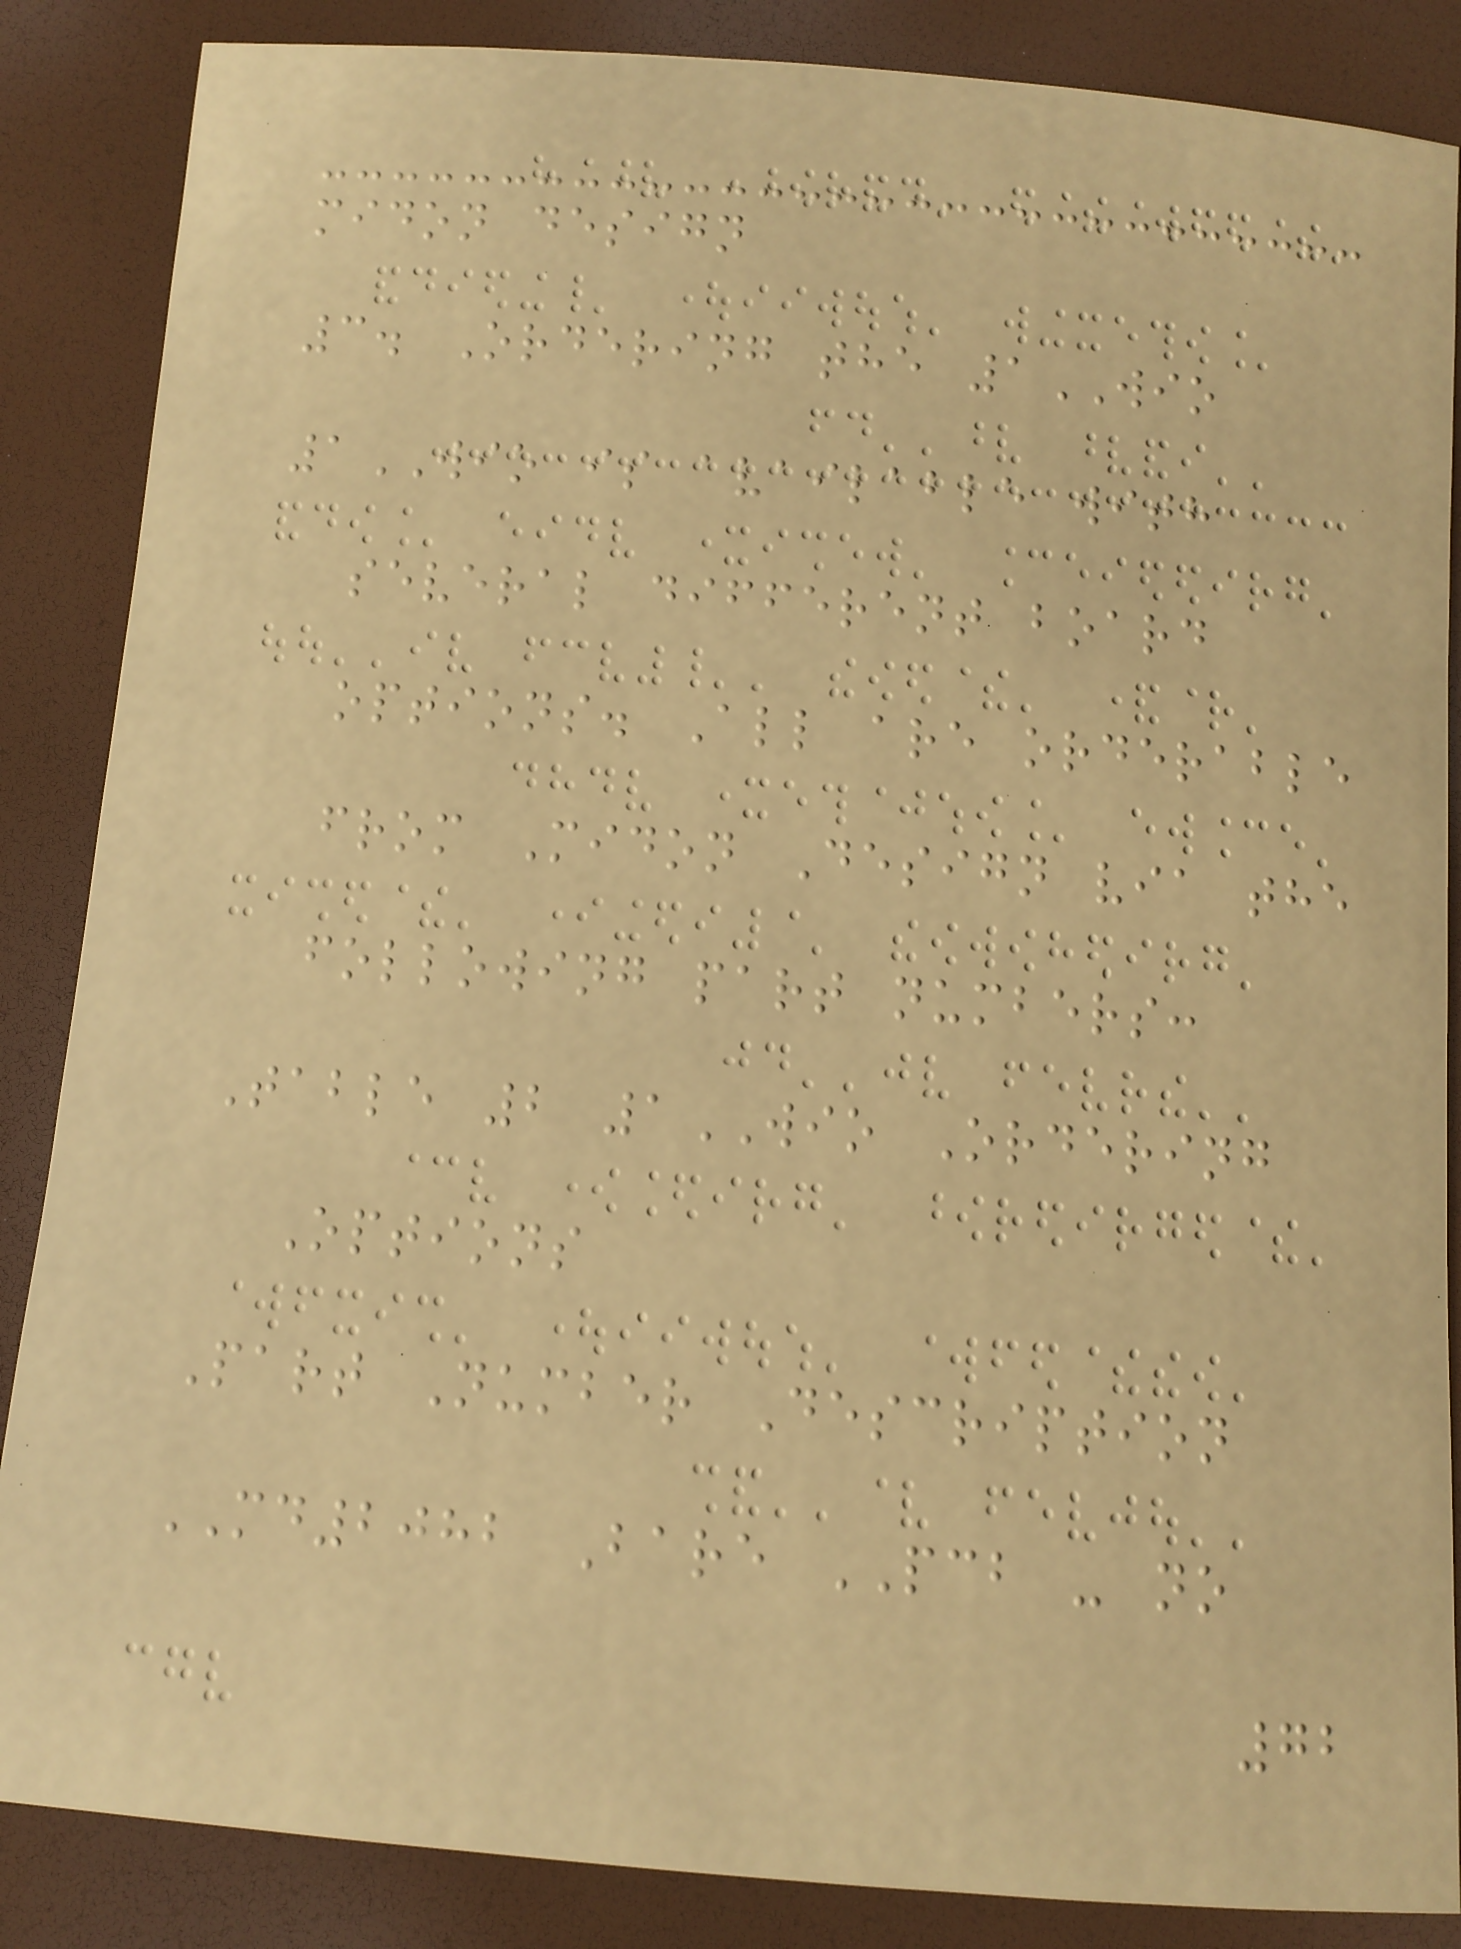midon design
3. Ordering the 1WIO
1WIO is available with
several different board
options. All are orderable
from Midon Design via the
following part numbers:
Table 2 1WIO Ordering
Options
Part Number Description
MD2082 Bare PCB - no
72
